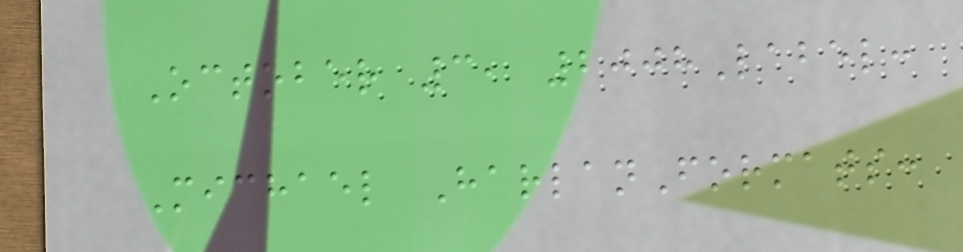October 3, 2008Label:
Michael HarlanFormats:
